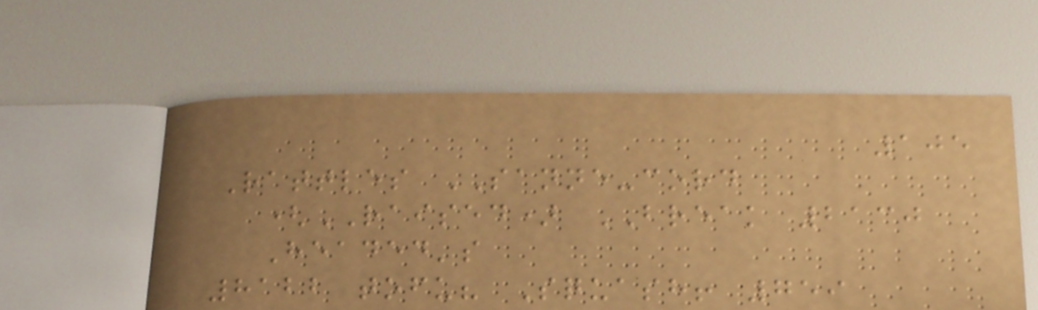105
Rattles SANNE-cord
(RAISED) BREAK 2130
Headed's
8122 tofu? Squash! 759
